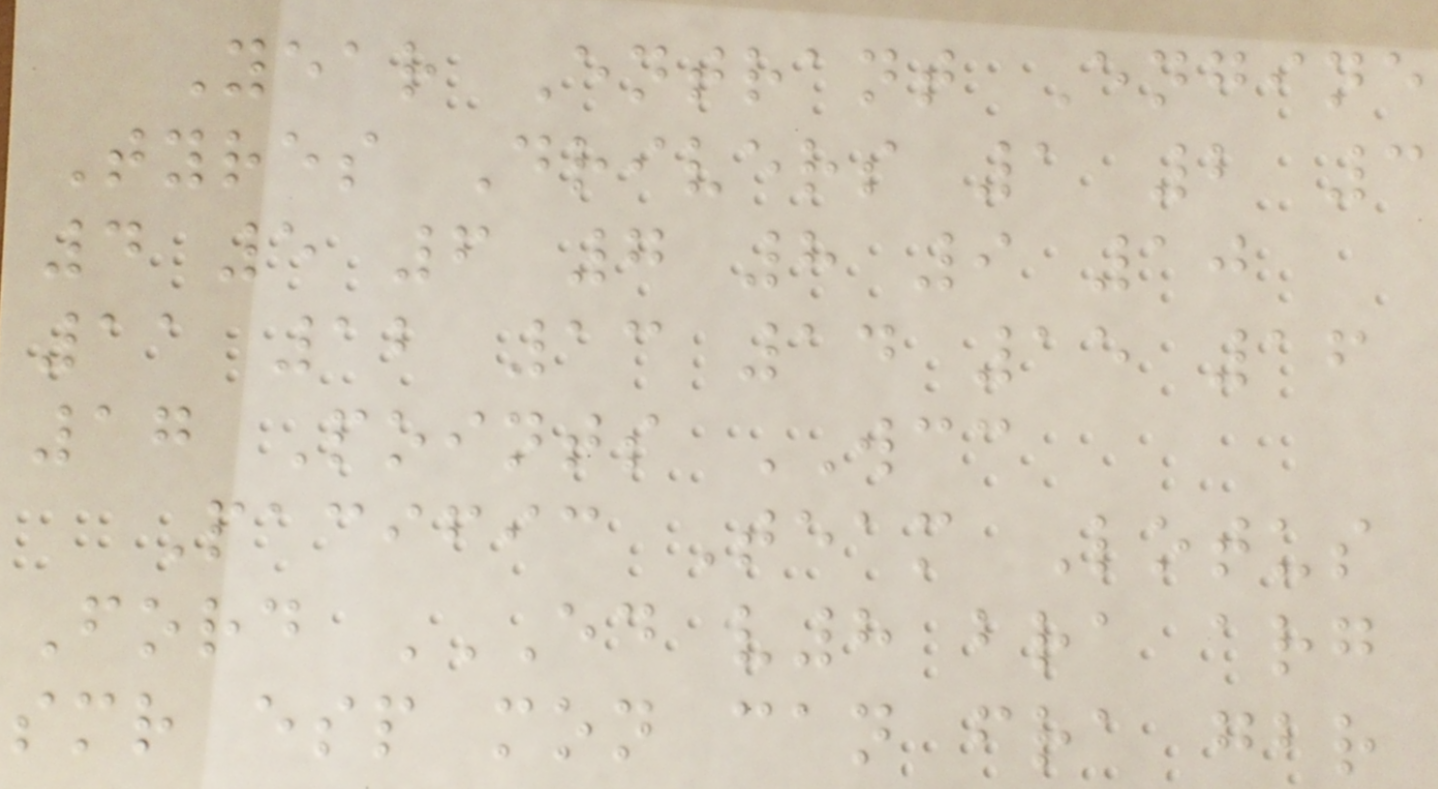Year Entrant Engine
Tyres Drivers 1 2 3
4 5 6 7 8 9 10
11 12 13 14 15 16
17 Points WCC
Pacific Team Lotus
Ford ED V8 BRA ARG
SMR ESP MON CAN FRA GBR
